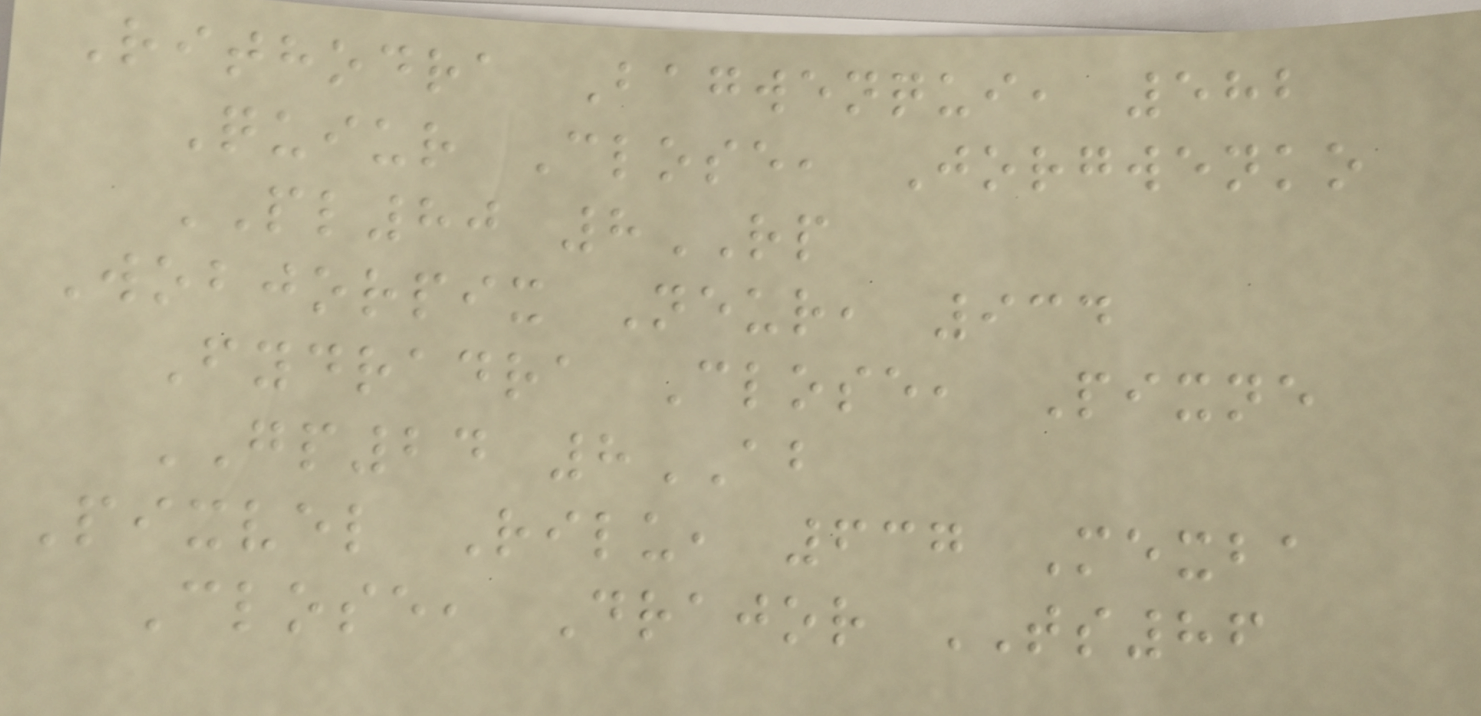Rithodra Bagwenqui, 582
Quiur Close, Jorgwenko
PL80 8RP
Wobjorpix Neur, 934
Fydradra Close, Pixne
GP24 8AB
Pixvel Rilu, 637 Mexba
Close, Drajor TS86
